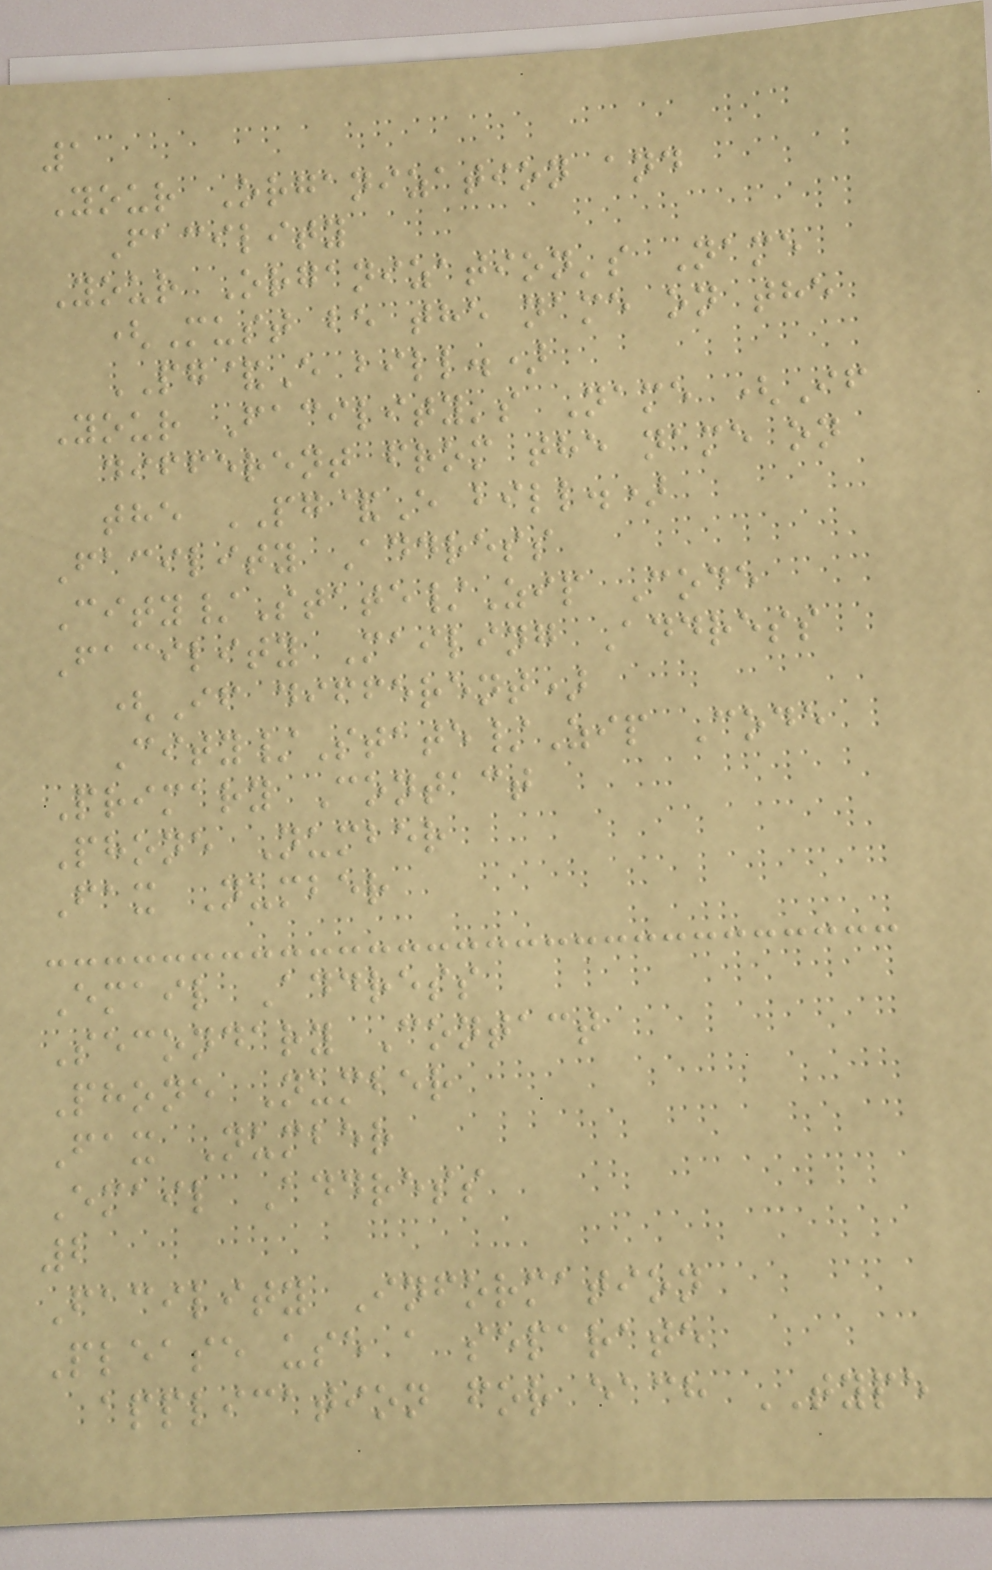1
Your Organization and
Facility
Your Organization's Name
(Must be the name on the
PG&E bill.)
Your Facility's Name (If
different from the name on
the PG&E bill.)
Facility Address
City/State/Zip Code
Facility Mailing Address
(If different)
City/State/Zip Code
Primary Contact
Phone Number
Fax Number
Email Address
Secondary Contact
Phone Number
Fax Number
Email Address
2
Facility Information
Please use a separate
application for each TYPE
